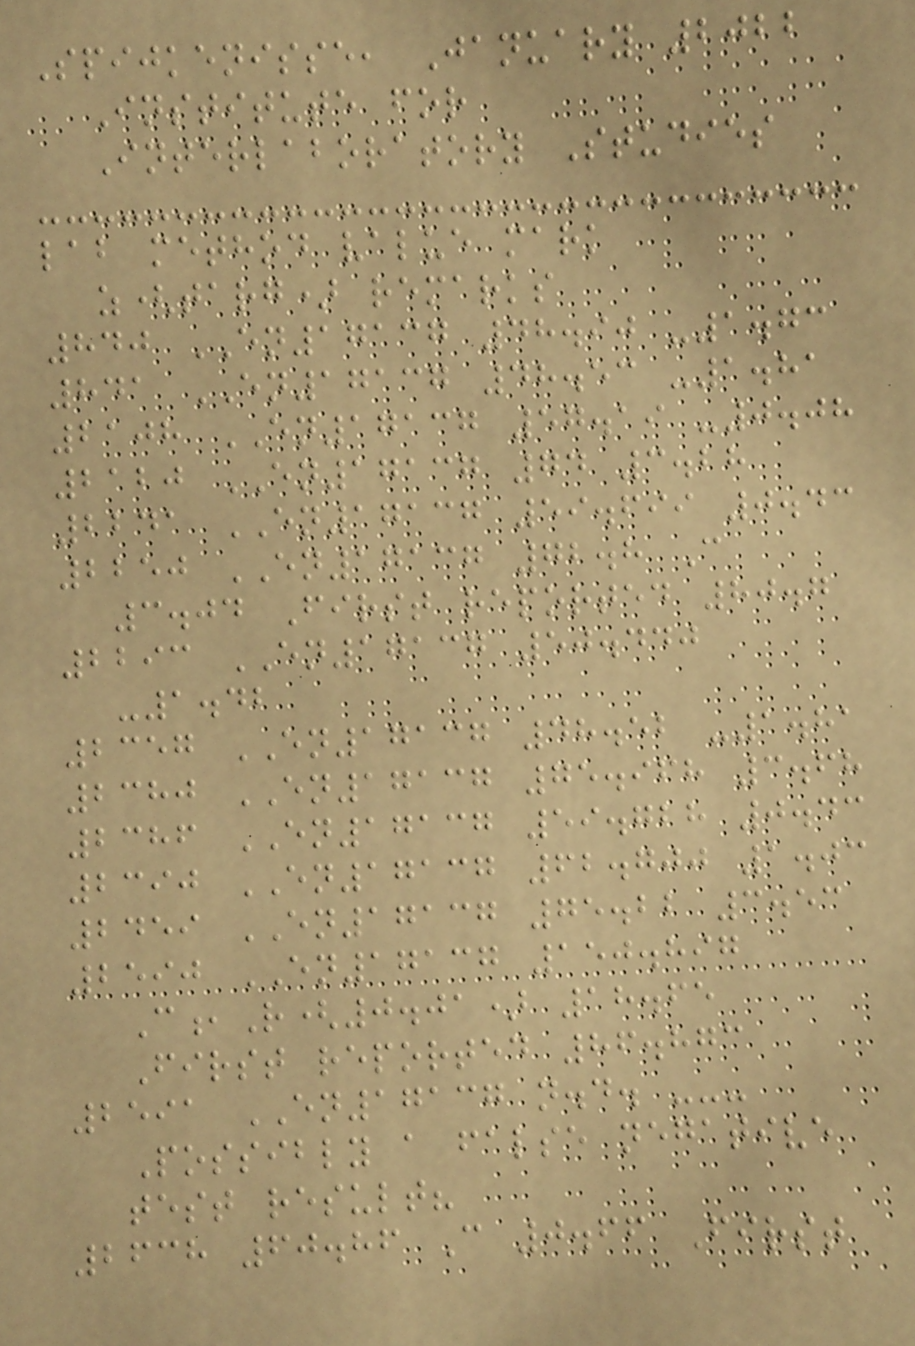Spijkenisse, January 2022
Institute for
Interlaboratory Studies
lab method value mark
z(targ) remarks
840 EN17137 48.90 -1.73
841 EN17137 48.53 -1.81
2108 EN17137 57.19 -0.08
2120 EN17137 74 3.28
2241 EN17137 59.699 0.43
2250 EN17137 72.8 C
3.04 First reported 80.7
2293 EN17137 50.440
-1.42
2357 EN17137 48.52 -1.81
2380 EN17137 75.968 3.68
2386 EN17137 59.728 0.43
2390 EN17137 62.700 1.03
2459 EN17137 75.22 3.53
2590 EN17137 150.897
C,R(0.01) 18.65
First reported 86.873
2591 EN17137 n.d. ---
Possibly a false negative
test result?
2638 60.86 C 0.66 First
